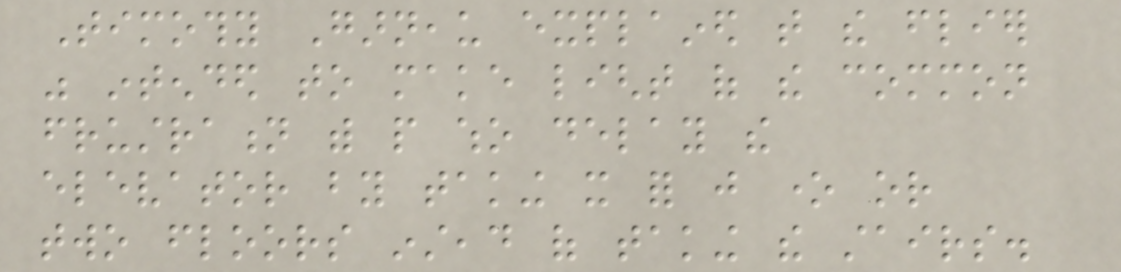Timothy Garneau explained that the flier
was intended to make light of the common
frustration with people who delay the
elevator by taking it for just one or
two floors instead of taking the stairs.
